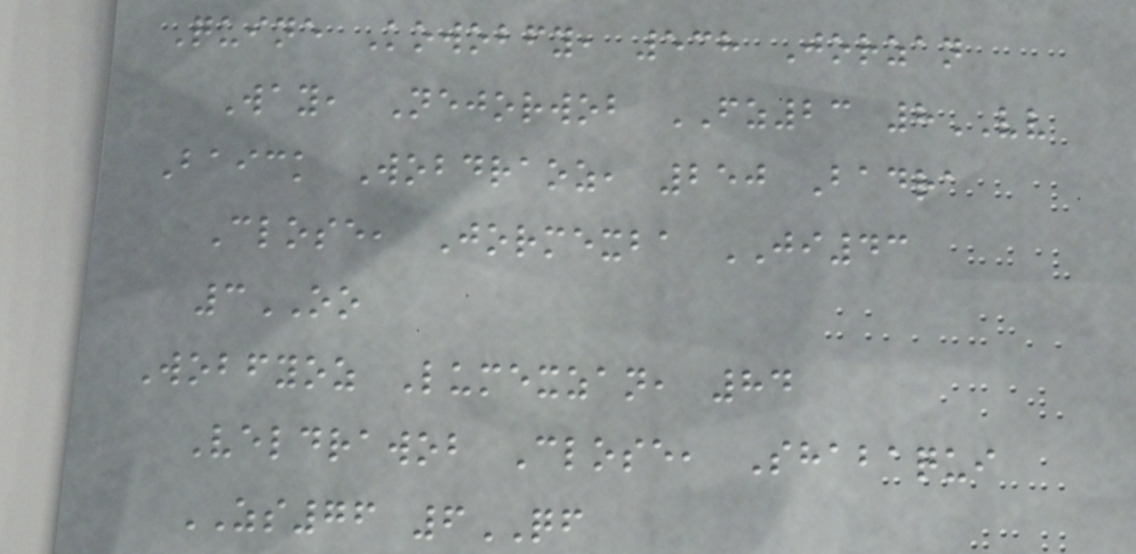Quine Kowobfy, 538 Jorzan
Way, Nejorwob FZ23 8VV
Baick Wobdraoz, 250 Badra
Close, Jormexba JI43
3OO
Wobfyoz Lumexzan, 84
Veldrawob Close, Shabaqui
ZS76 6QF
